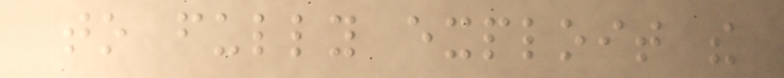to fully exploit the
